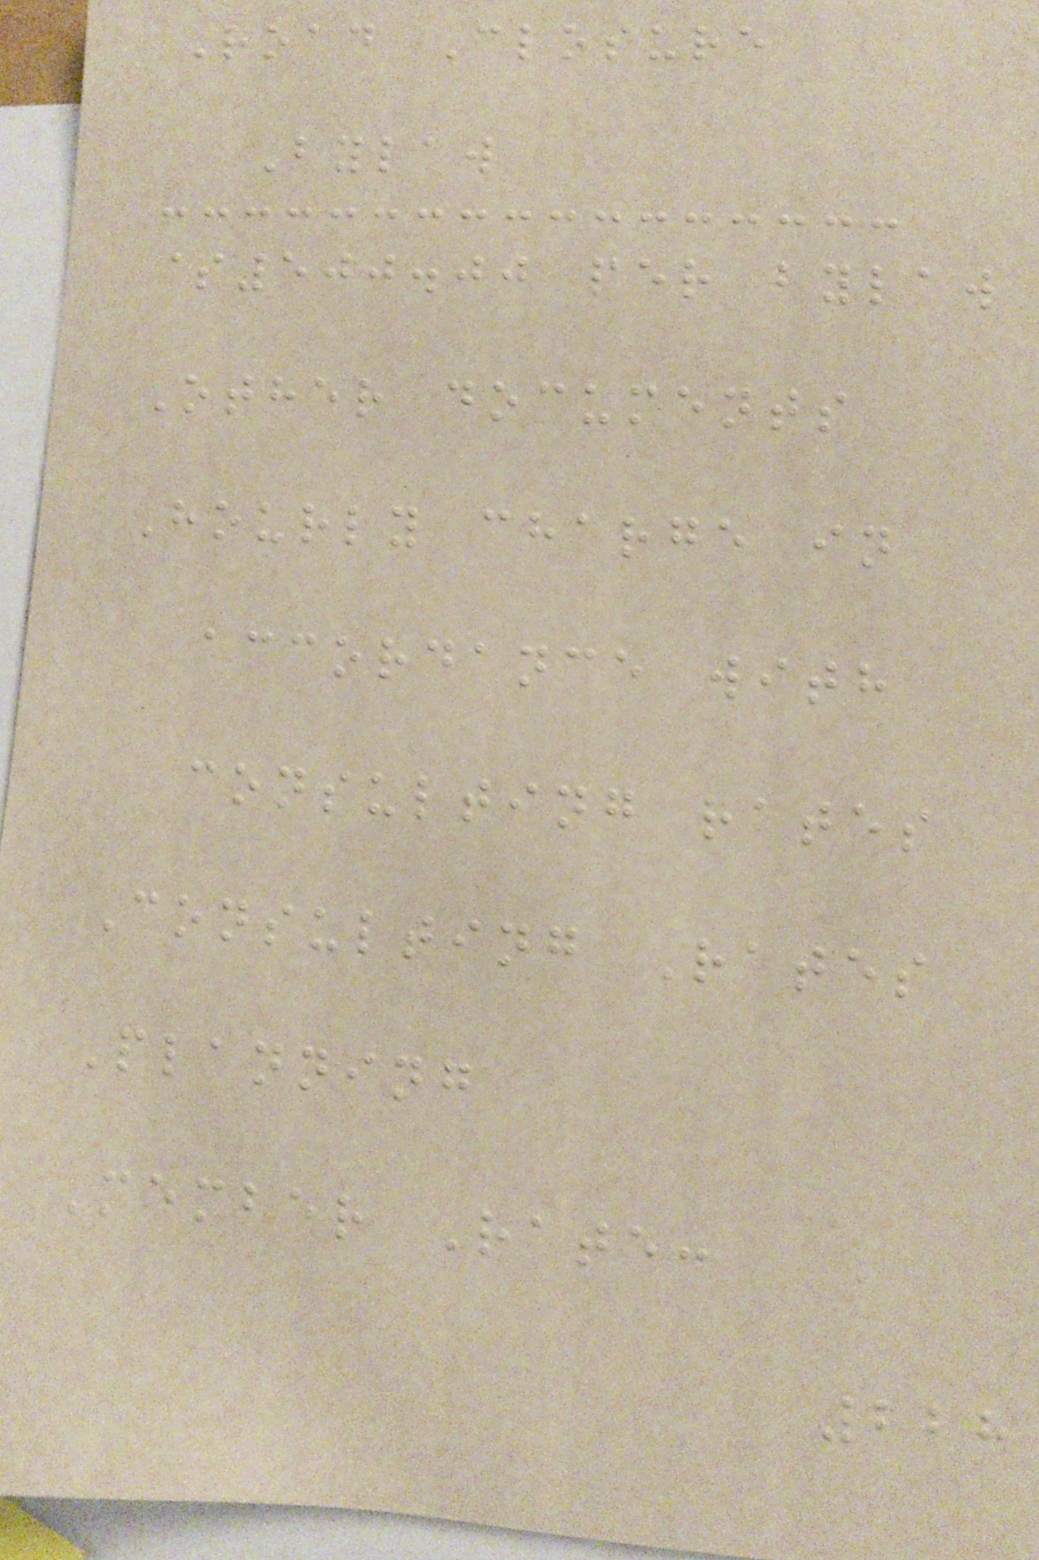Road Closure
Bylaw
$500.00 per bylaw
Other documents
Hourly charge in
accordance with
consulting rates
Consulting Rates
Planning
Member Rate:
228
